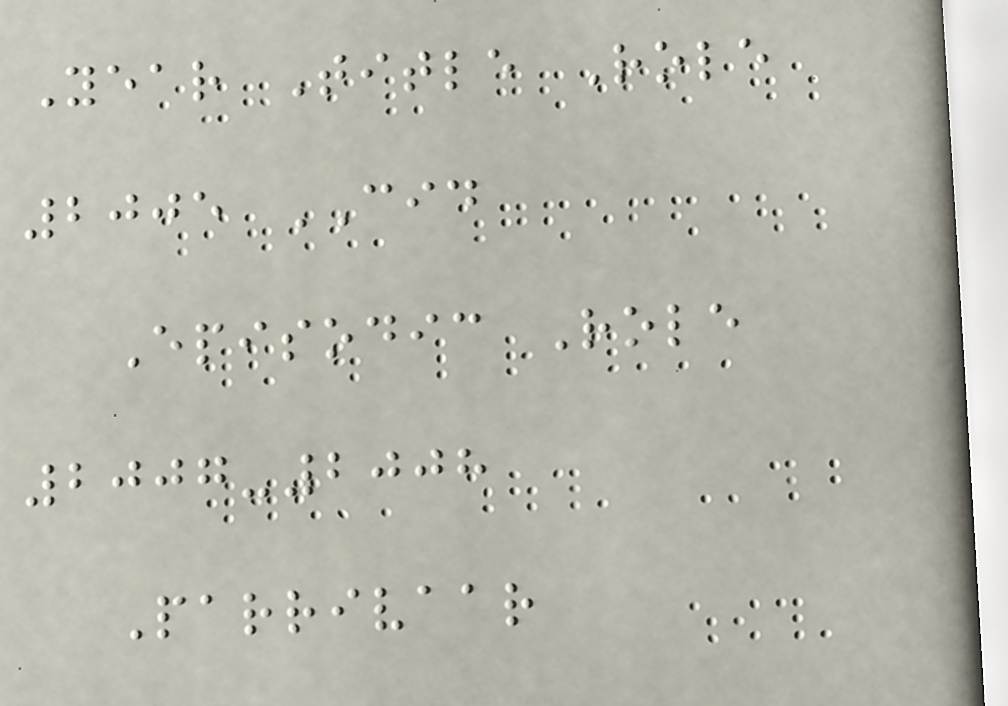Year Title Role
2005 CID
Episodic Role
2007-2008
Parrivaar
